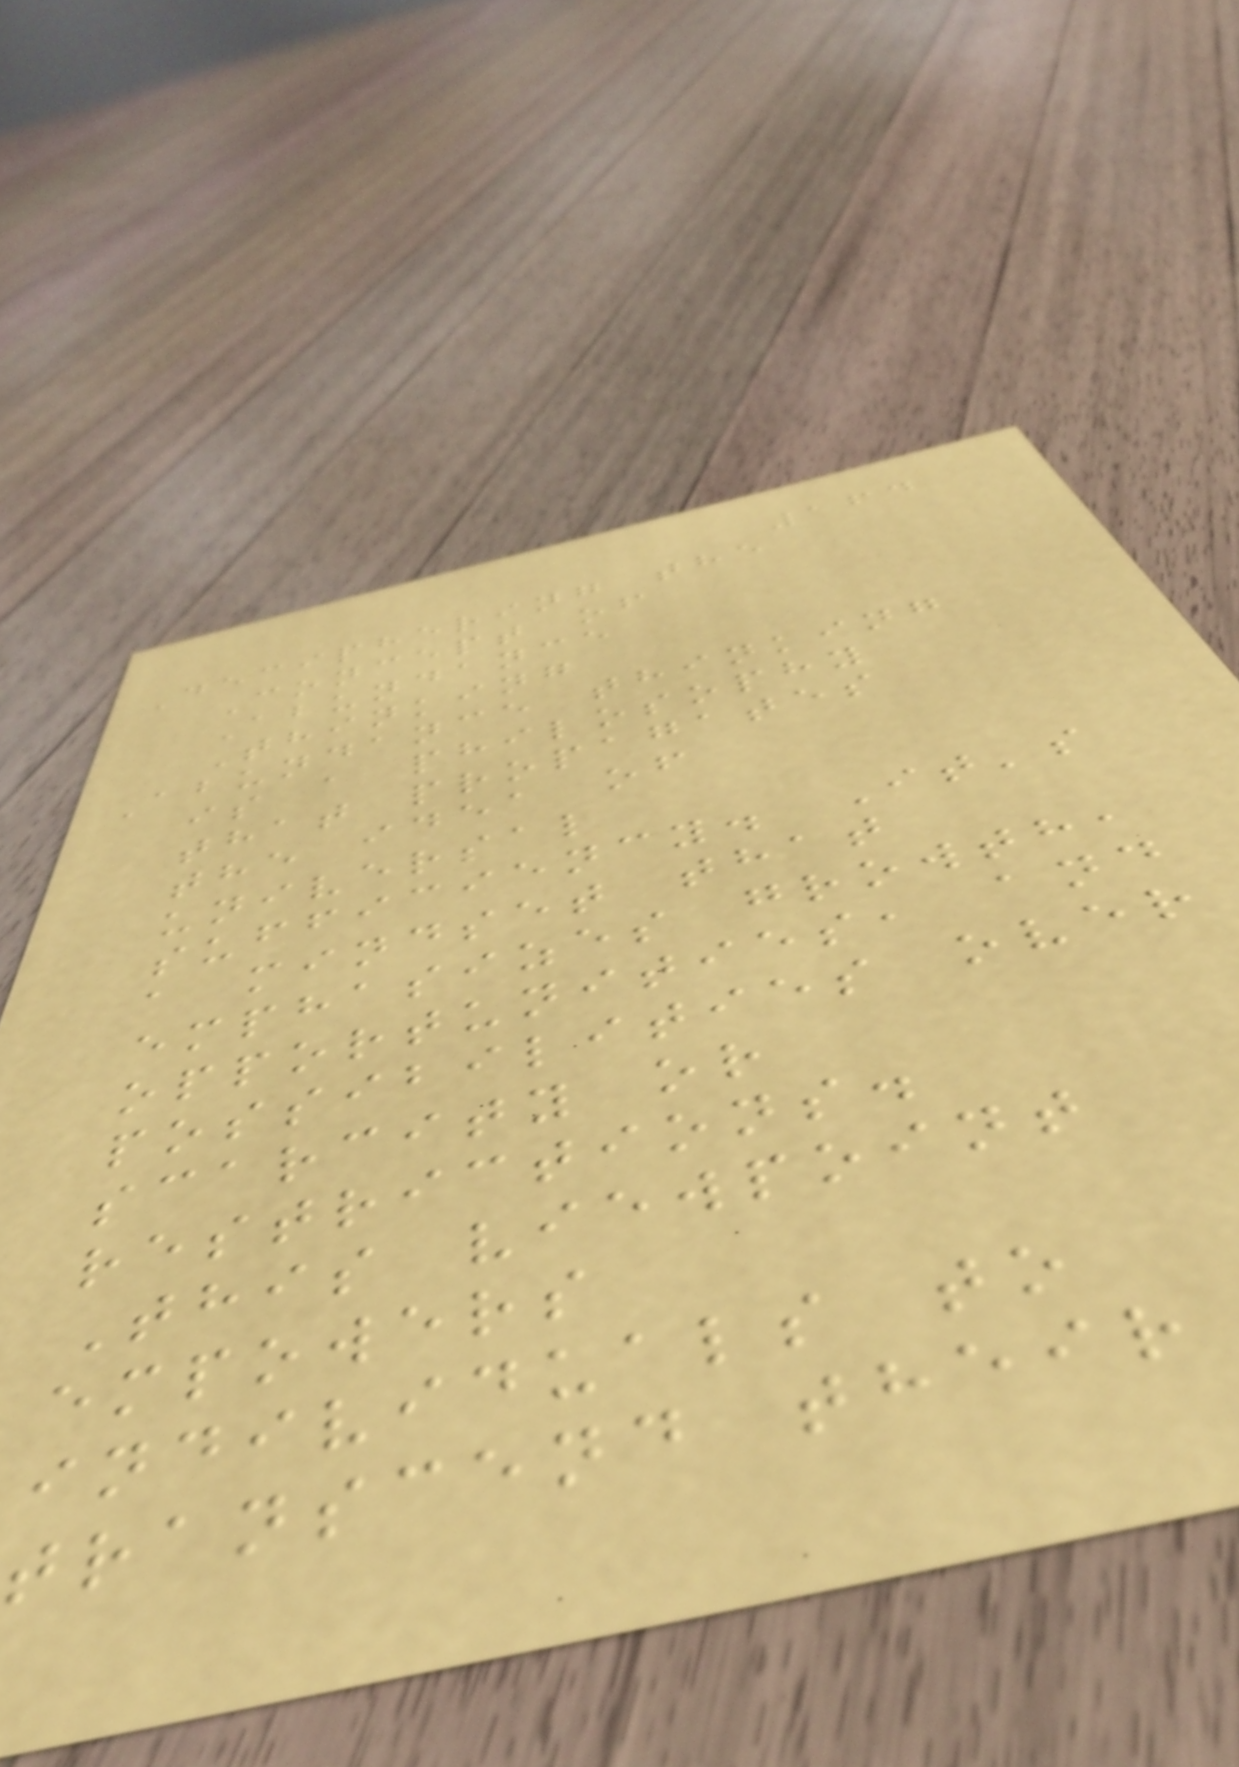164
Deciphering the
Concept of
Abundance
Thinking
Abundance thinking
is a philosophy
that propagates
the idea of
universal
sufficiency. It's
a mindset that
emphasizes growth,
opportunities, and
possibilities over
scarcity or
restrictions.
This viewpoint
empowers
individuals to
transcend their
